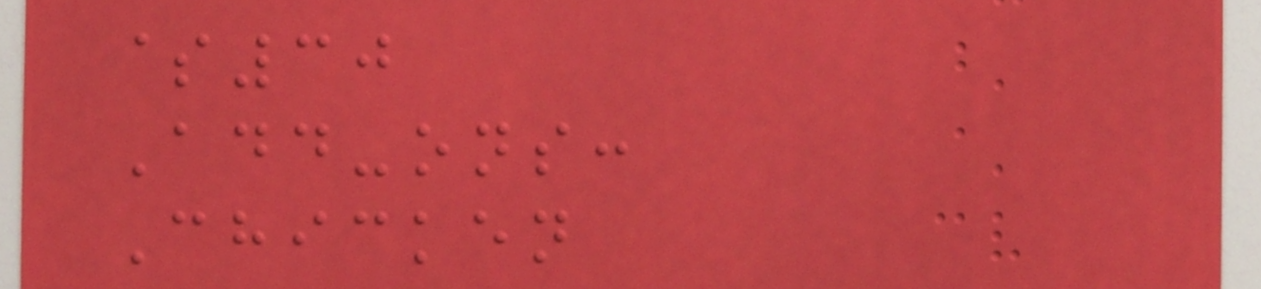$30
Add-ons:
Chicken
